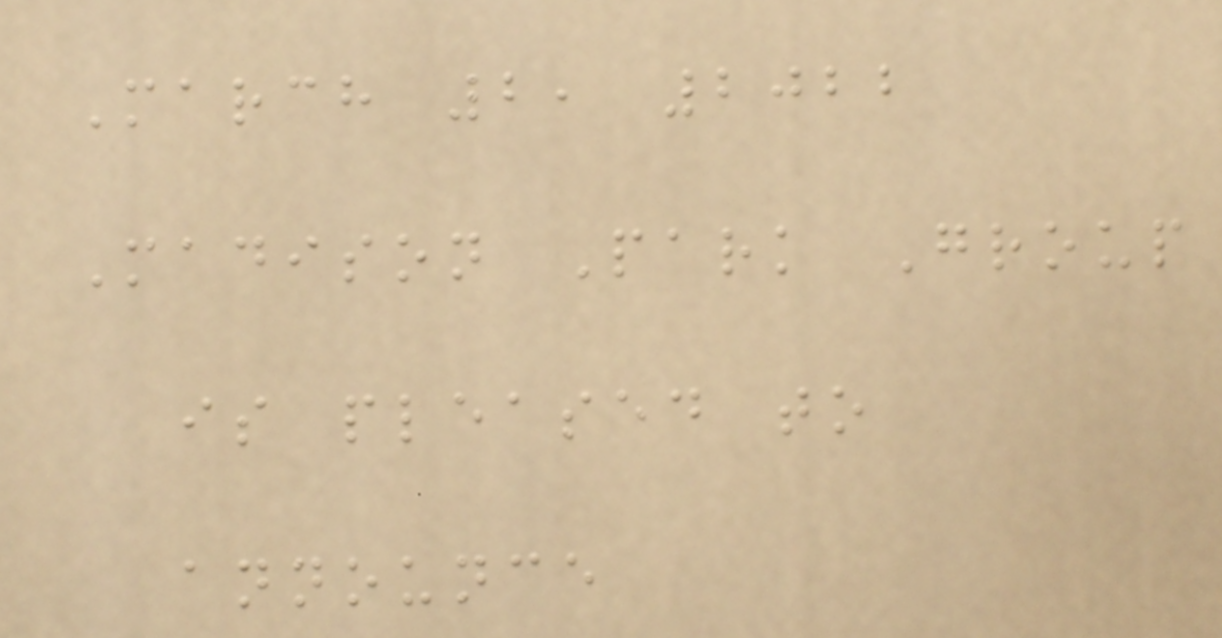March 2, 2022
Madison Park Group
is pleased to
announce
